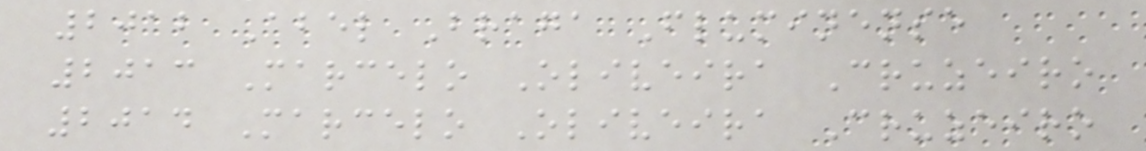2012 Abel Braga Fluminense
2013 Marcelo Oliveira Cruzeiro
2014 Marcelo Oliveira Cruzeiro
